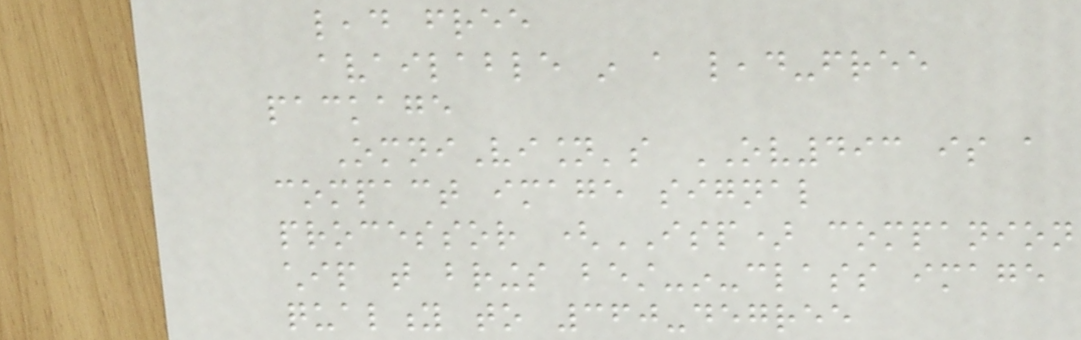lead free
available in a lead-free
package
OmniVision's OV493 is a
compact image signal
processor (ISP) companion
chip that brings best-in-class image
quality to 360-degree
